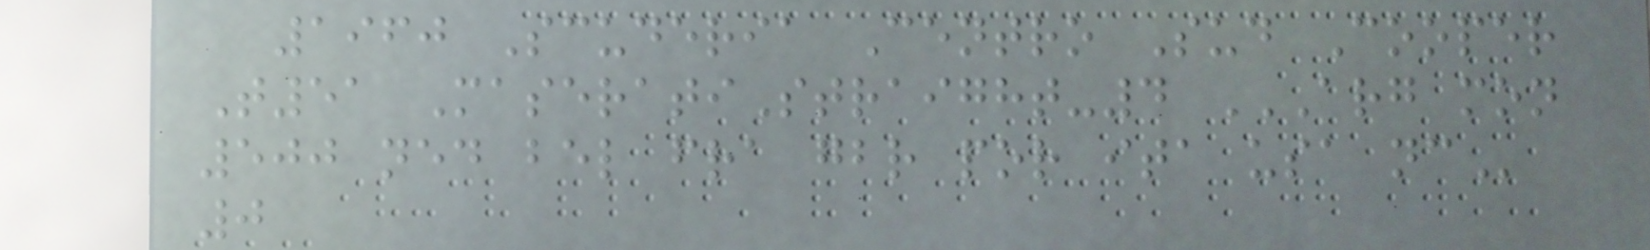1960 Scuderia Centro Sud Cooper
T51 MaseratiStraight-4 ARG MON
500 NED BEL FRA GBR POR ITA USA NC
0
